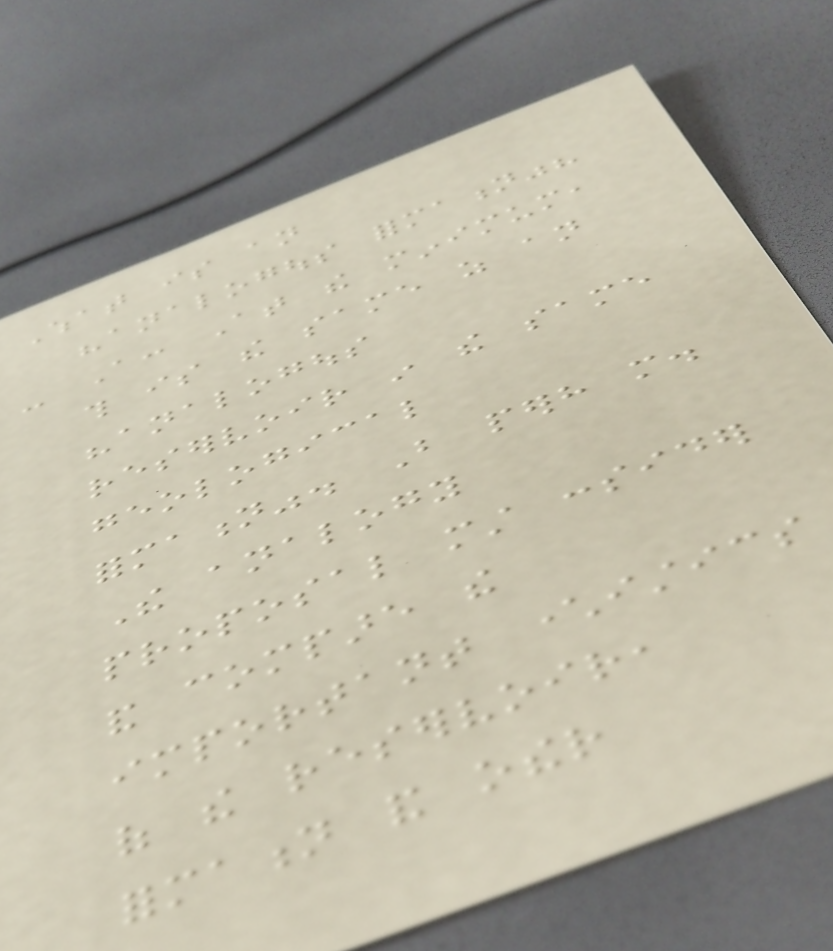What is an
"analogous formation"?
- A: At the minimum,
this is the same as an
"analogous
reservoir in the same
geological
formation". But perhaps more.
The analogy
proposal must consider
and compare the
important characteristics
of the reservoir,
formation and other
